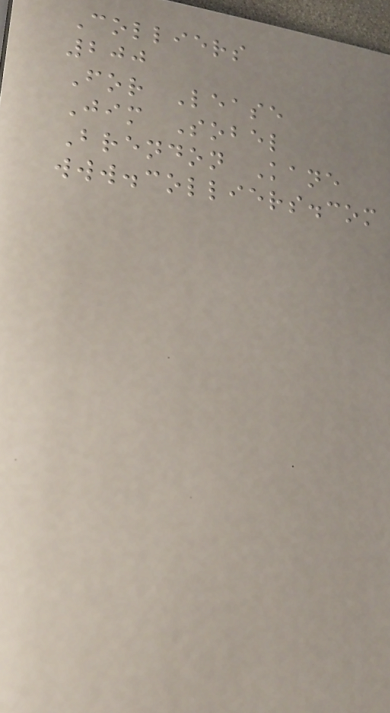Colliers
200
For Lease
Jim Sobel
Brendon Kane
www.colliers.com
